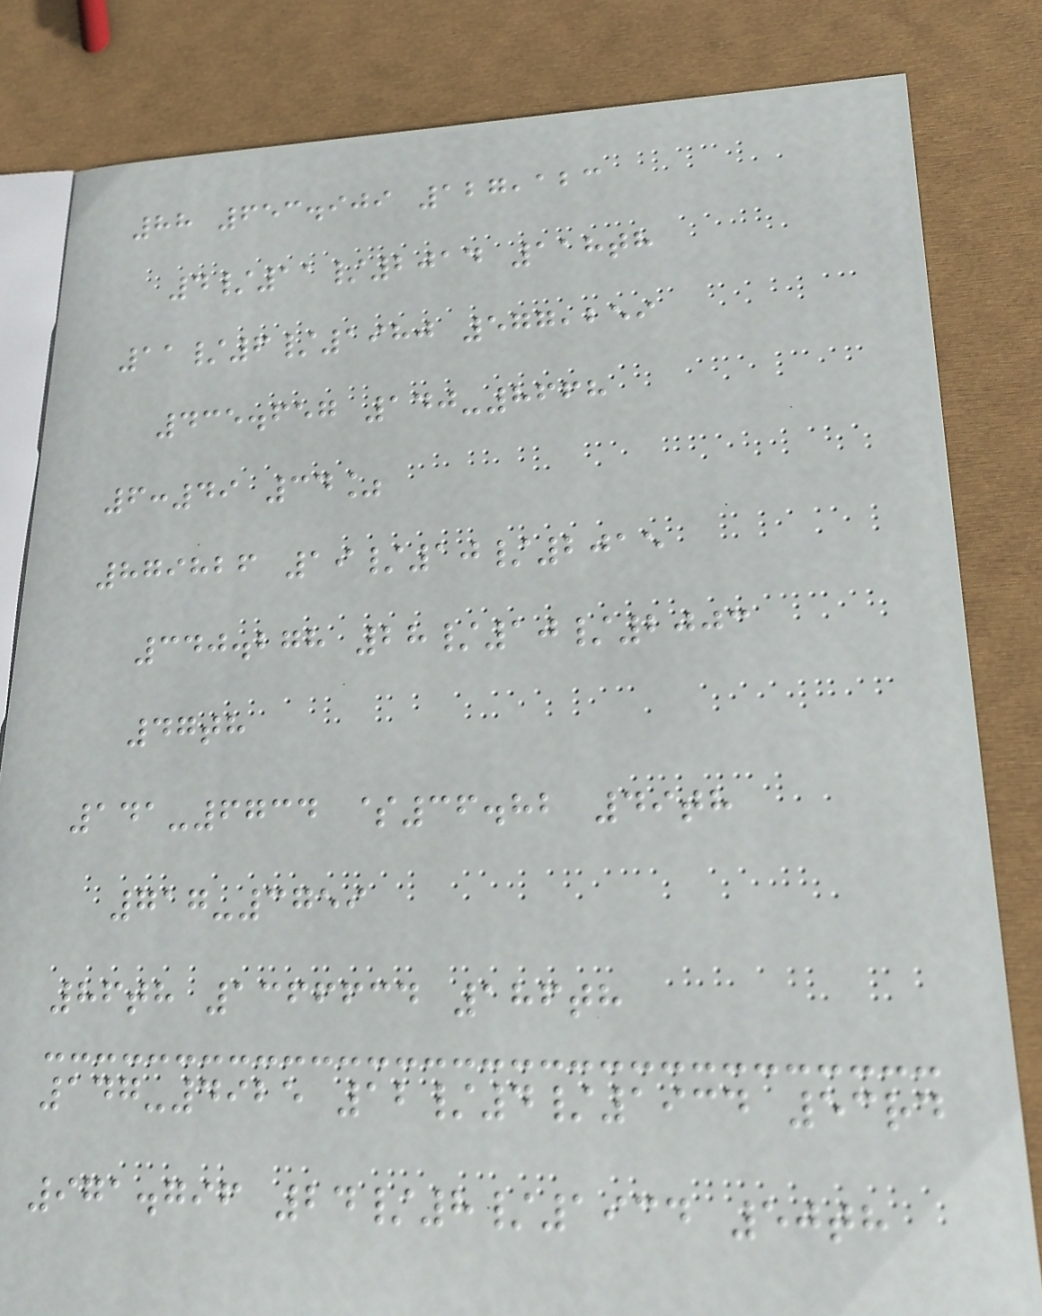88 653.909 127,123
4/11/2014 118th
11/6/1980 577,259
435.657 140-8668
6:49 34%
879826 19/10/2015
340.278 28/10/2003
47th
141-6734 $36.82 49th
717-3759
86th 1366634 186th
147-4925 12/4/1934 53rd
971.796 24/8/1934 50th
